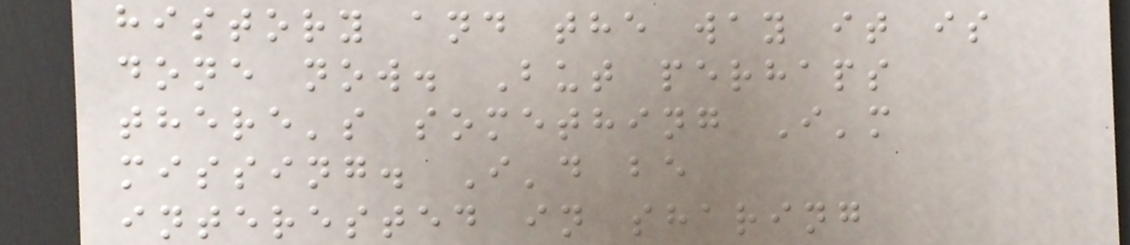history and the way it is
done now. But perhaps
there's something I'm
missing. I'd be
interested in sharing
